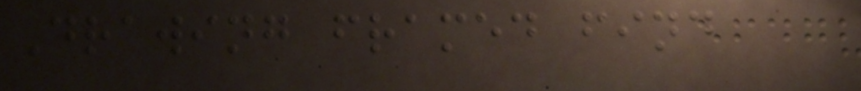Drawing framed find
